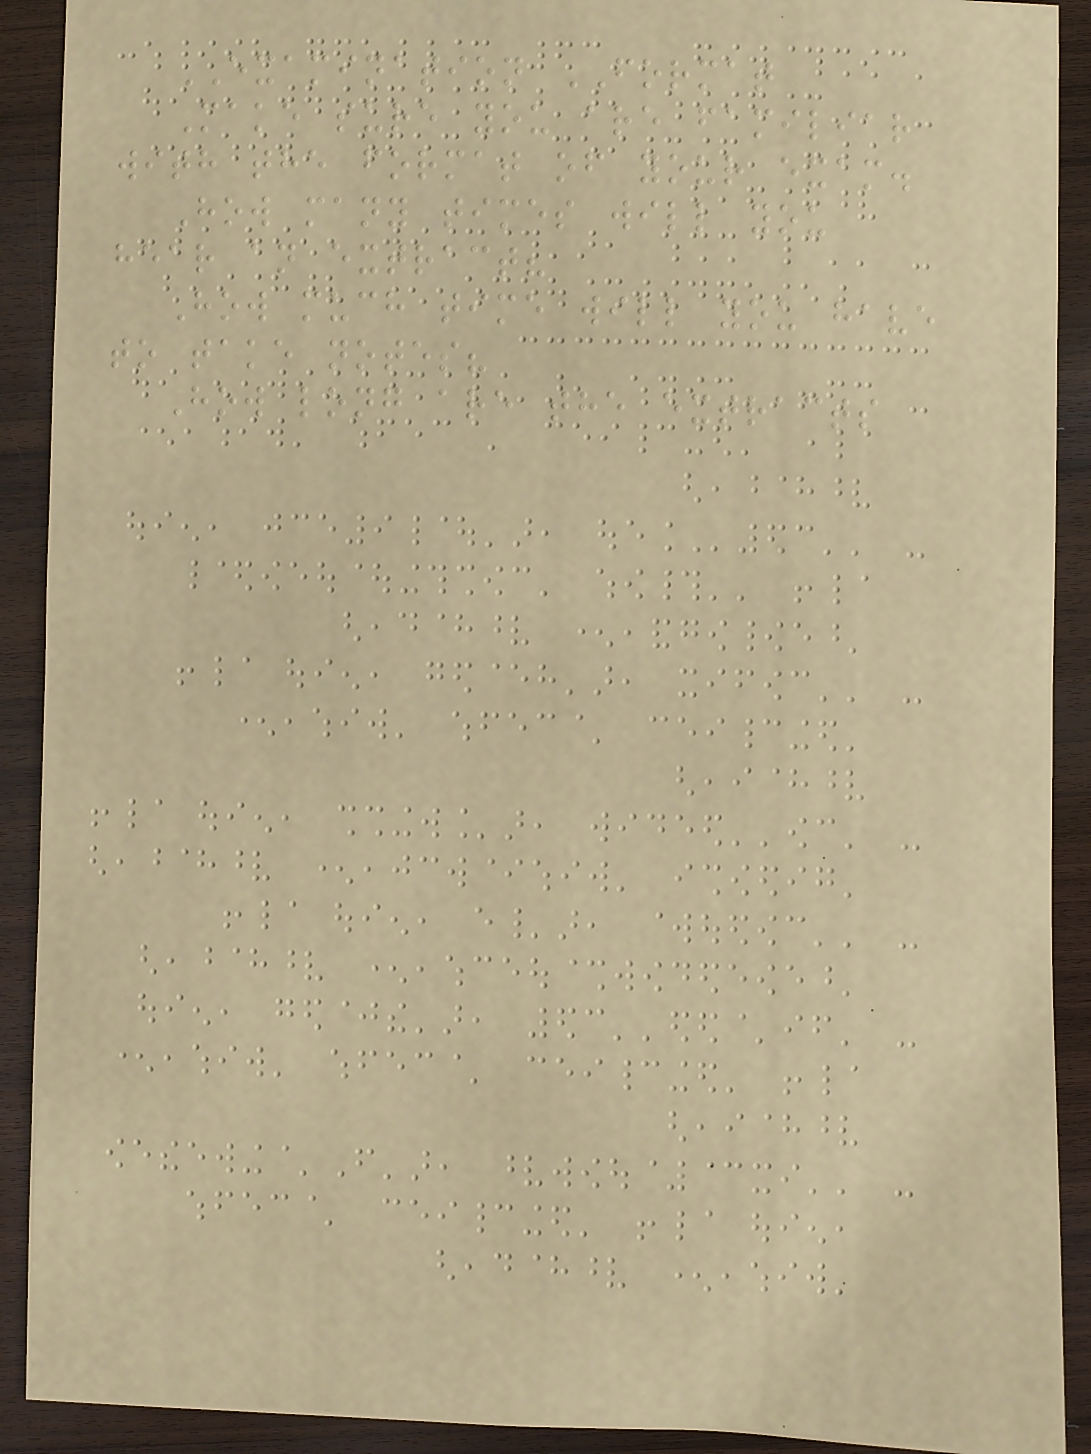EXAMINATION FORMAT
Make sure you are familiar
with the format of your exam.
How many times will you
hear an extract?
How much time will you have
to take notes?
How long are the extracts
